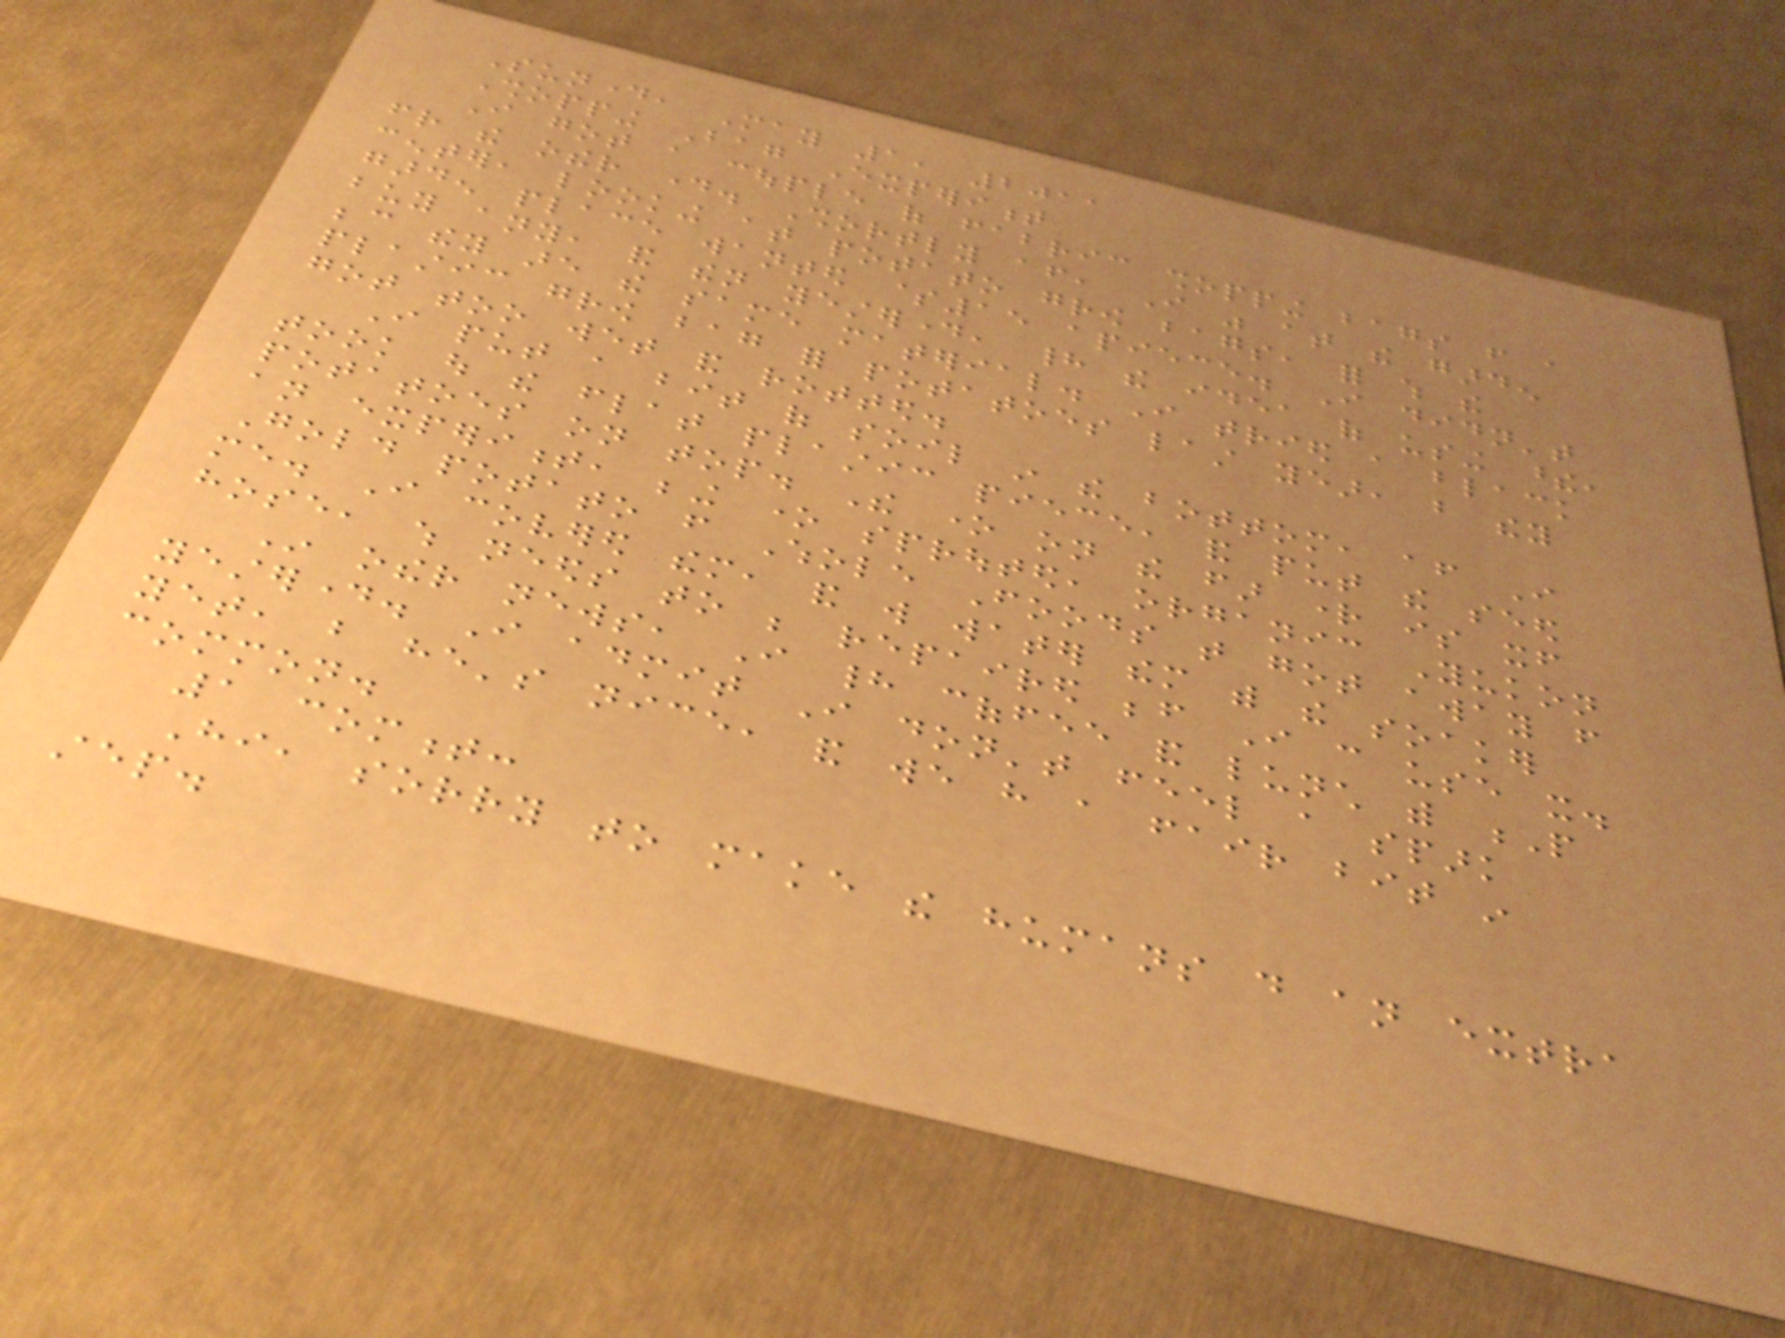Sunday, May 1, 2011
Shopping Bag Experiment
I got a couple of fabric shopping bags from a
friend the other day. Shortly after, I was at the garden
center, looking at potato grow bags, for which the
garden place wanted $15 apiece. I didn't
buy any, and then yesterday, had the idea of using these,
because they are the same material. I tried a black
plastic grow bag for potatoes last year, but they
got too wet and rotted.
I put a bit of soil in the bottom, after I
took out the flat plastic piece, and put the seed
potatoes on top. The one on the far right is itself
an experiment, being one sprouted, organic Yukon
Gold potato from Whole Foods that got away from
me. I covered them, and will water them with the soaker
hose, which needs to be repaired before I can use it.
In other news, I had coffee and lunch with P
yesterday. I admit I don't feel a spark
yet, but he's nice, and we have a fair bit in
common.
1 comment:
Hi, sorry to make the humans do an extra
step.
